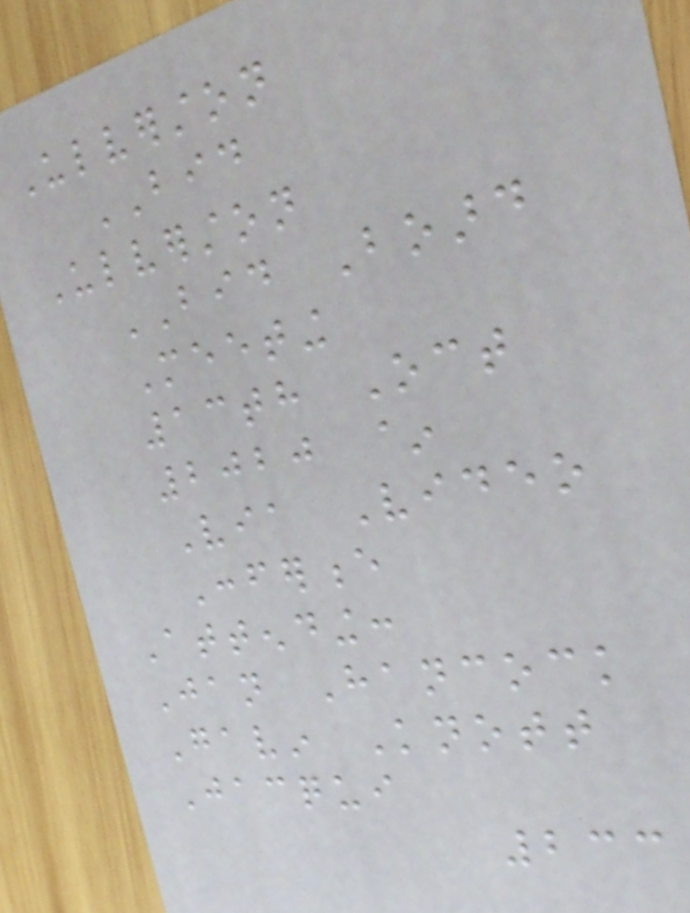Ulverston
BID
Ulverston
BID Board
Meeting
13th Oct
2020 ~
Via Video
Conference
Attending:
Jan Hancock
Gavin Knott
Jacqui
233
